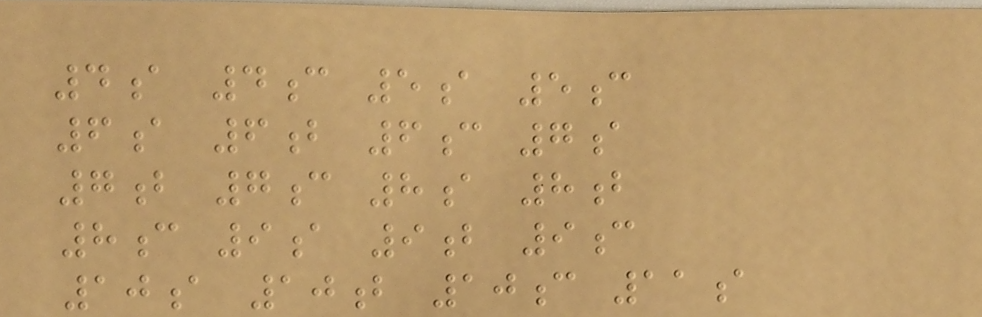4a 4c 5a 5c
6a 6b 6c 7a
7b 7c 8a 8b
8c 9a 9b 9c
10a 10b 10c 11a
